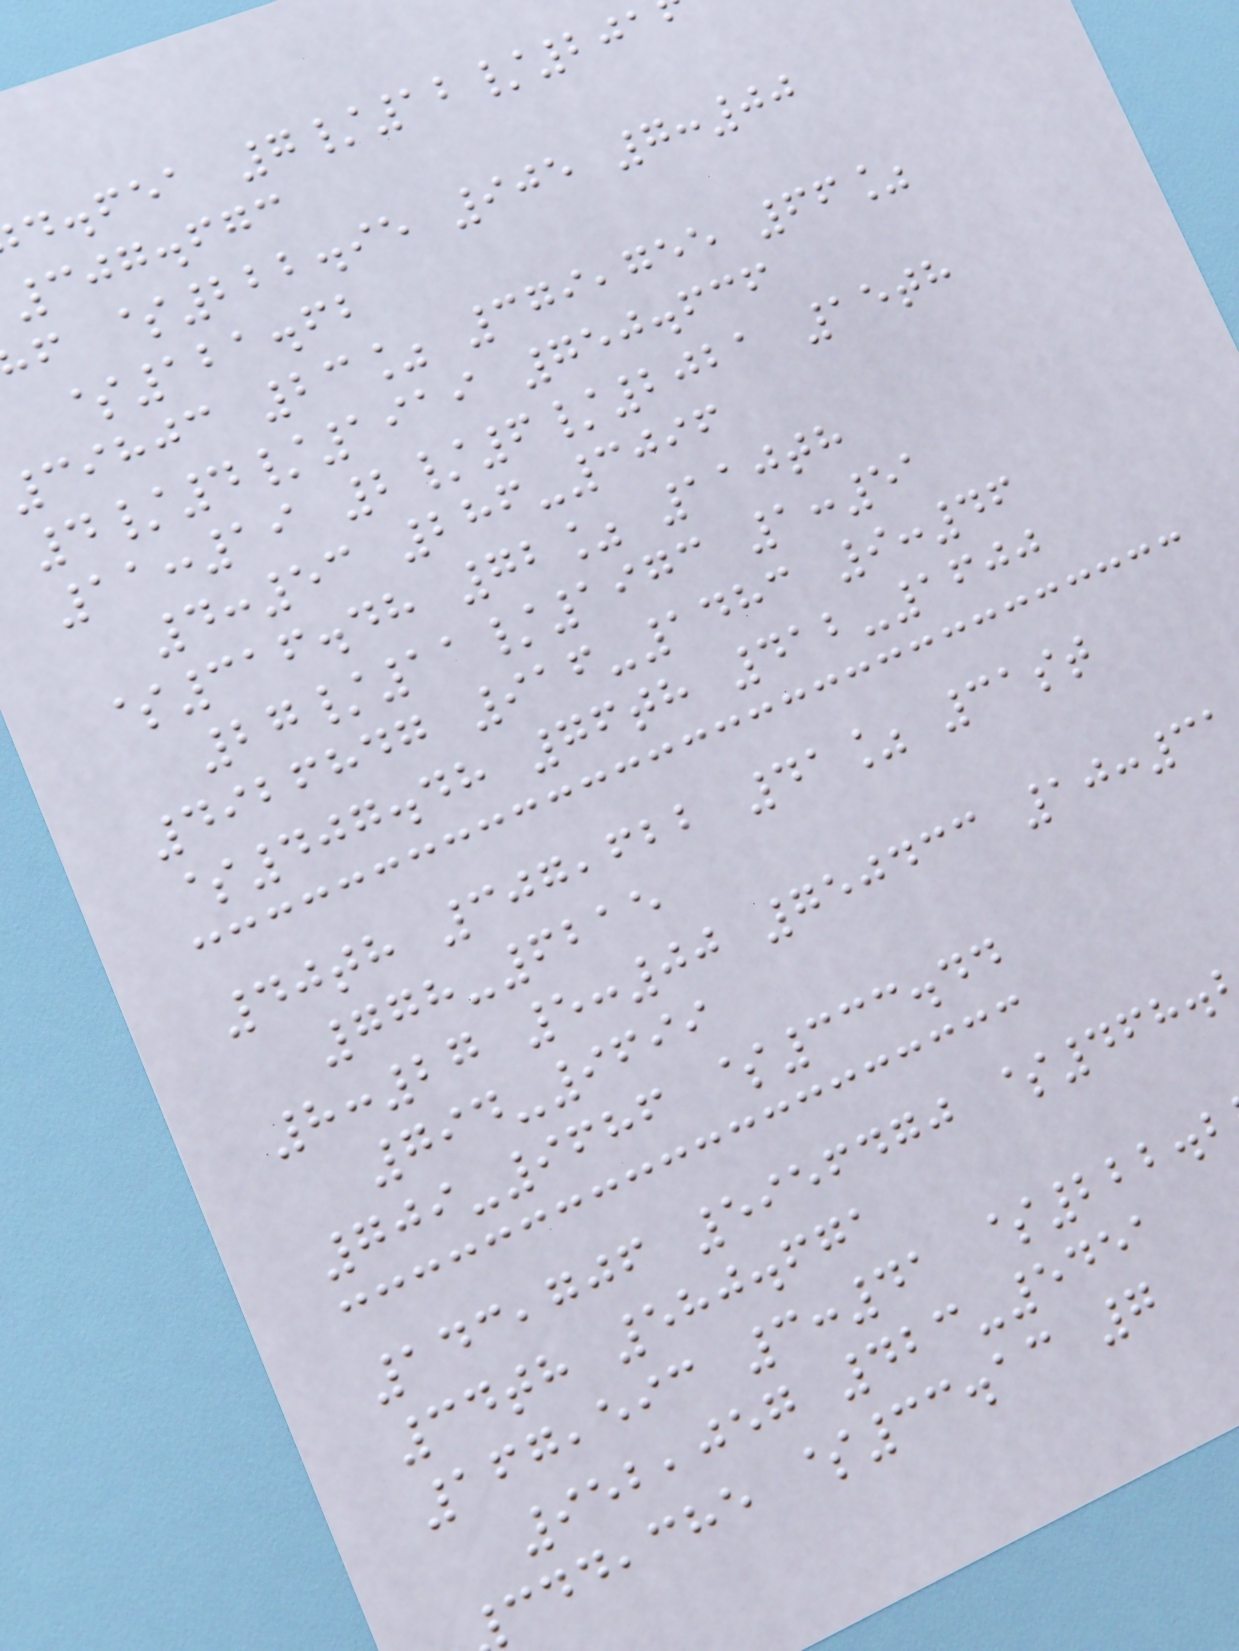d.fea 7/12/201
307.673
f $222.95 905 7:00
$121.62
39803 23% 379,755 66%
4/4/1919 750.636
11:19 2/6/2021 15th
4:53 286-3096
$316.48 72% 110th
27/11/1973 1:51
4926847 916-1483 9:46
$407.48 76th 412-1600
40th 307,622 41% 31st
778-6215
8:27 5:00 750433 10:31
794-9699
709-9686 $333.44
143,706 5956470 $468.
34th 580.671
167,593 3:41 $222.2
952,057 423-5451
,che $33.13 7
